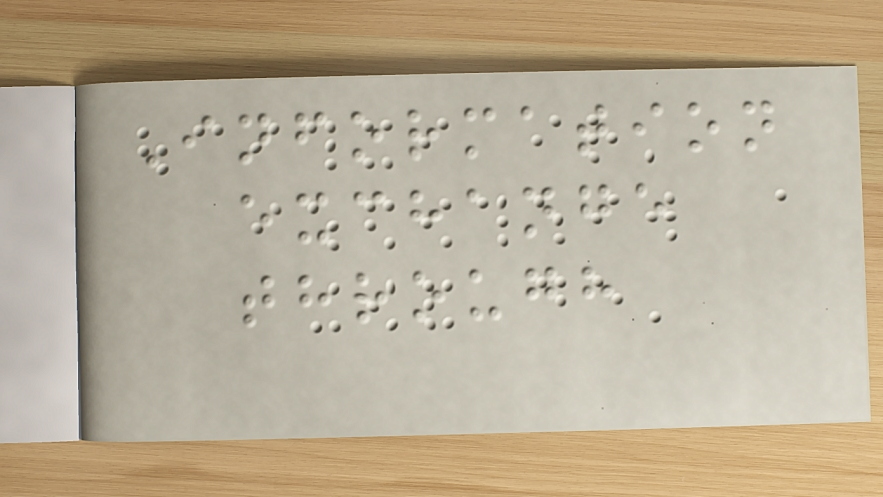Information
exchange
through
